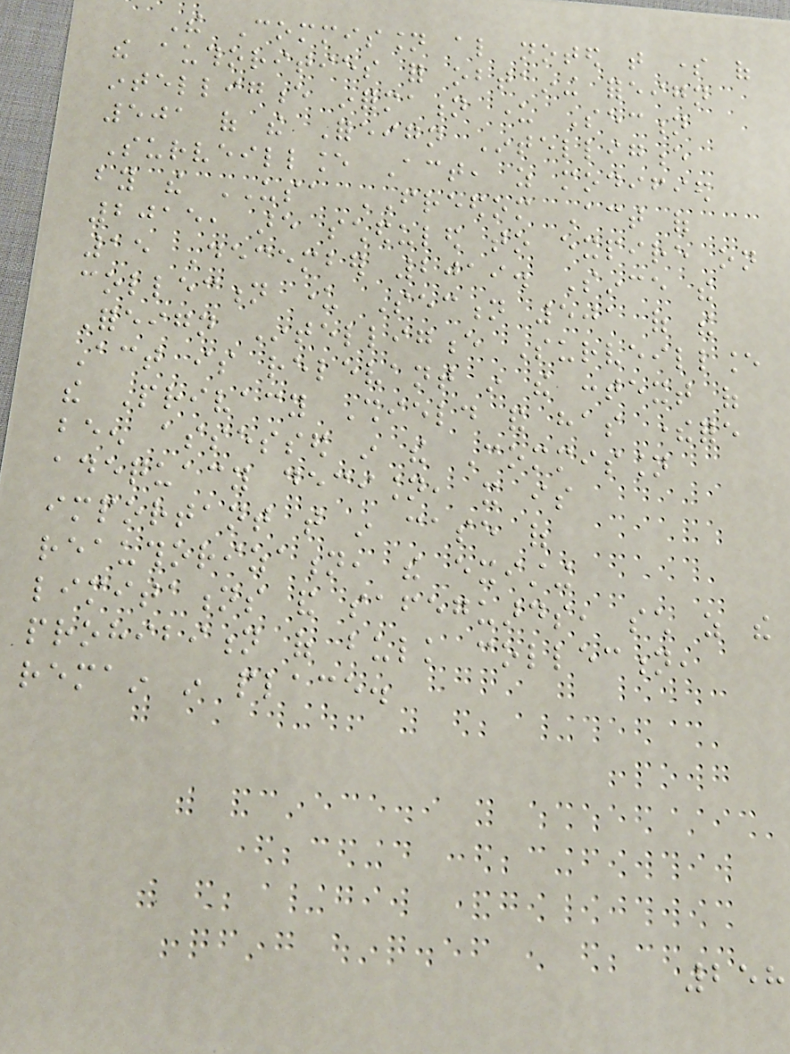The Commission also noted that some of
the authorities for obtaining foreign
intelligence information under Section
501 of the Foreign Intelligence
Surveillance Act, as modified
by the USA FREEDOM Act of
2015, are scheduled to expire on
15 December 2019. Since the
collection under Section 501 of the
Foreign Intelligence Surveillance
Act is relevant in the context of
the Privacy Shield and has therefore
been assessed in the Commission
adequacy decision, it is
important that in case of
reauthorization, the existing
limitations and safeguards, such as the
prohibition of bulk collection,
remain in place.
258
